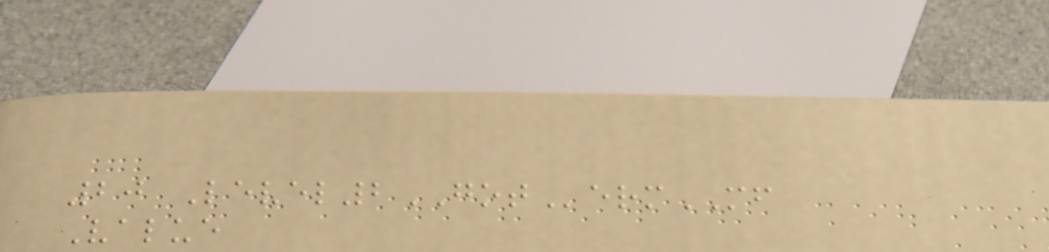20 Level2GOTermMF
Value
